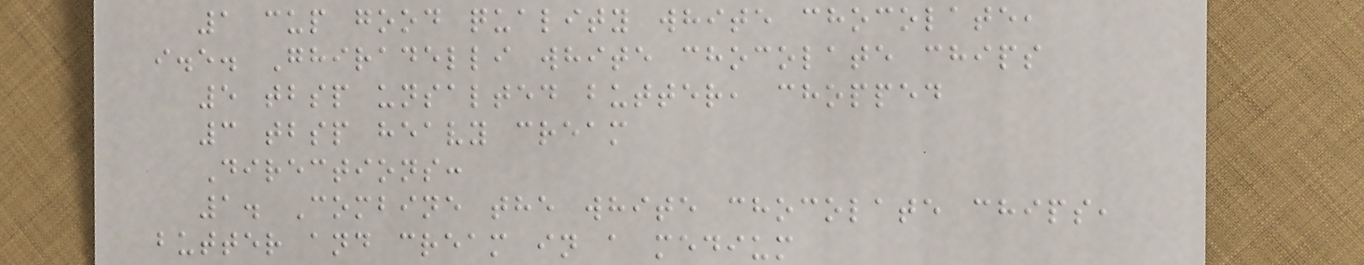1 cup good quality white chocolate,
i.e. Ghiradelli white chocolate chips
5 tbsp unsalted butter, chopped
3 tbsp heavy cream
Directions:
1. Combine the white chocolate chips,
butter and cream in a medium
